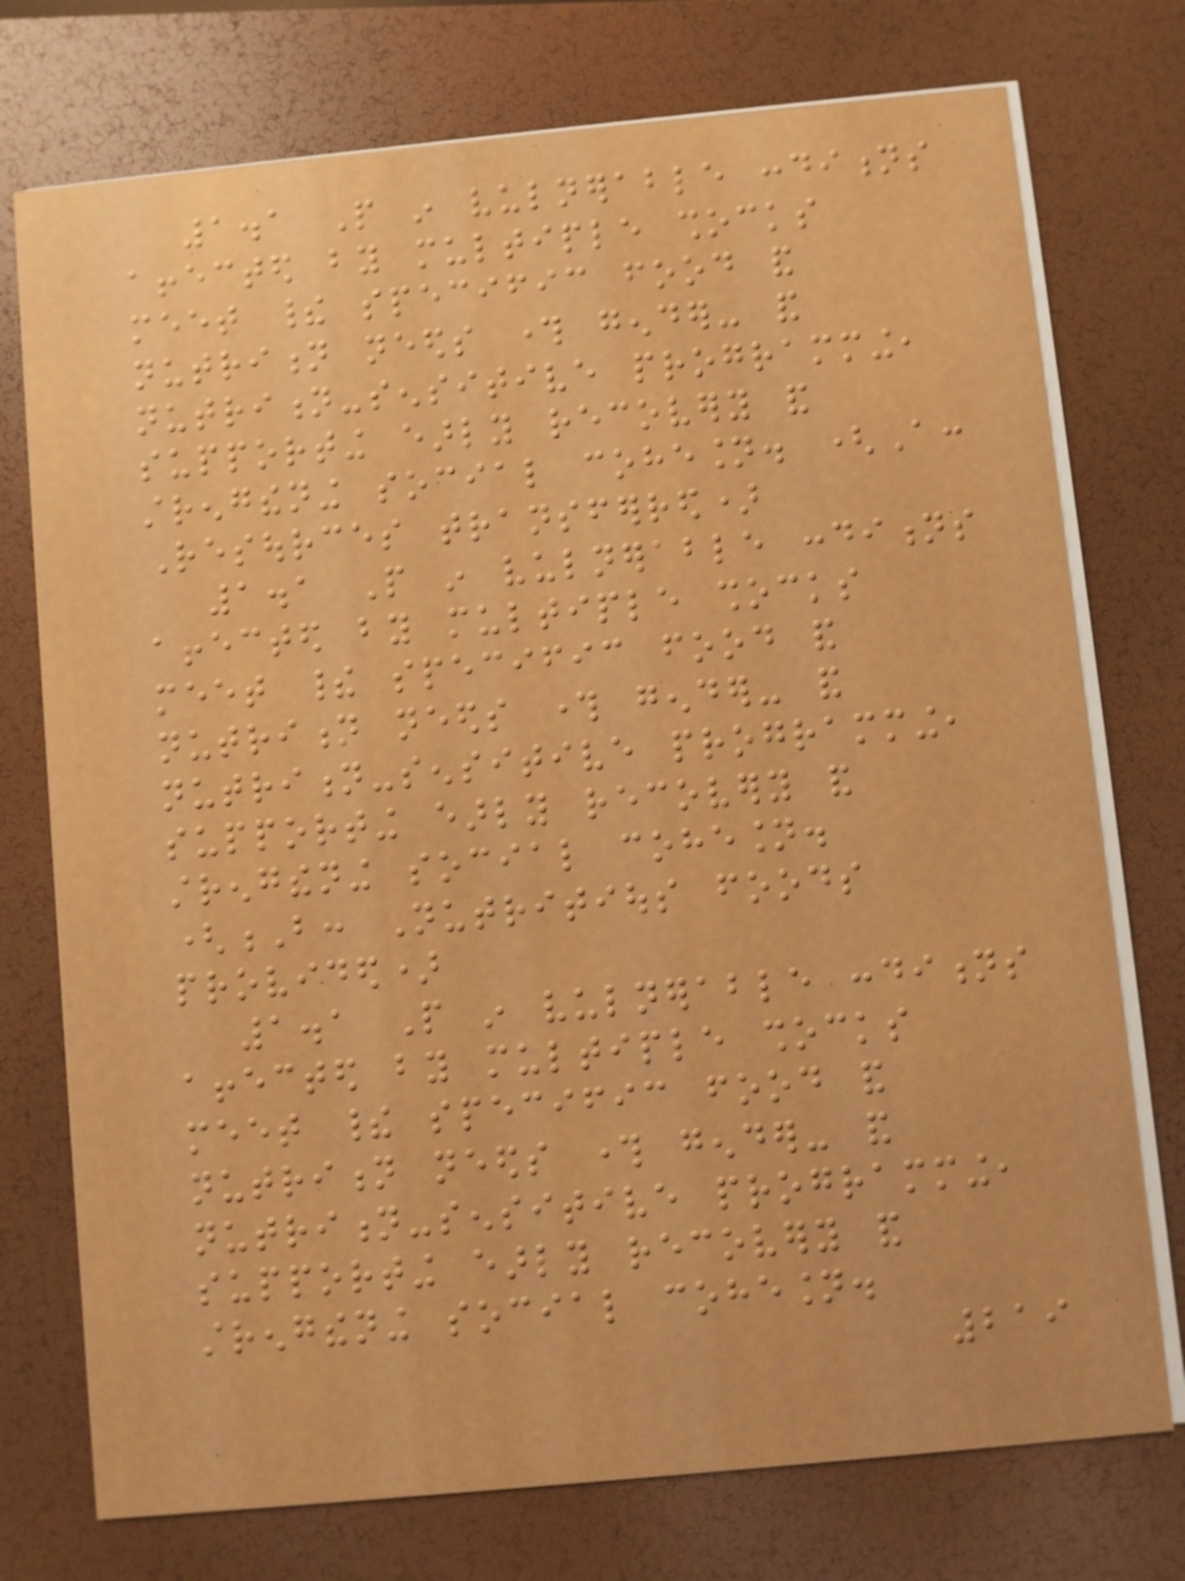1.1 People in vulnerable conditions
affected by multiple shocks
meet their specific food and
nutrition needs through gender- and
nutrition-sensitive programming,
supporting early recovery and
strengthening social cohesion. (A:
Resources transferred)
1.1 People in vulnerable conditions
affected by multiple shocks
meet their specific food and
nutrition needs through gender- and
nutrition-sensitive programming,
supporting early recovery and
strengthening social cohesion.
(B: Nutritious foods
provided)
1.1 People in vulnerable conditions
affected by multiple shocks
meet their specific food and
nutrition needs through gender- and
nutrition-sensitive programming,
supporting early recovery and
strengthening social cohesion.
219
